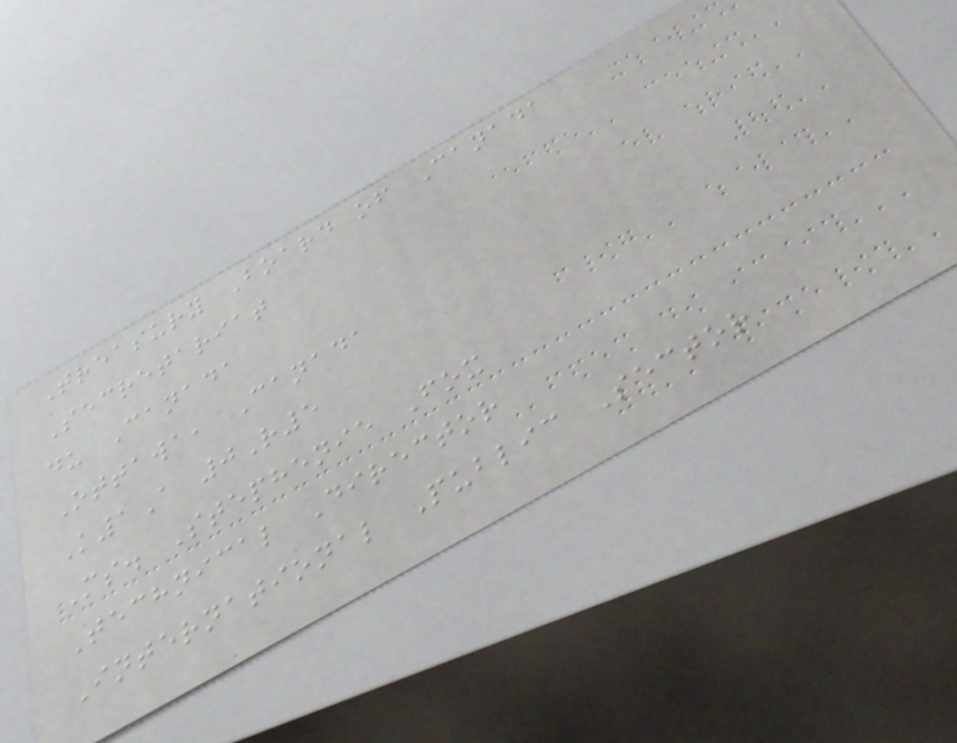Treasury Board of Canada
Secretariat
du Canada
Ottawa, Canada
K1A 0R5
Ms. Stephenie Fox
Technical Director
International Public Sector
